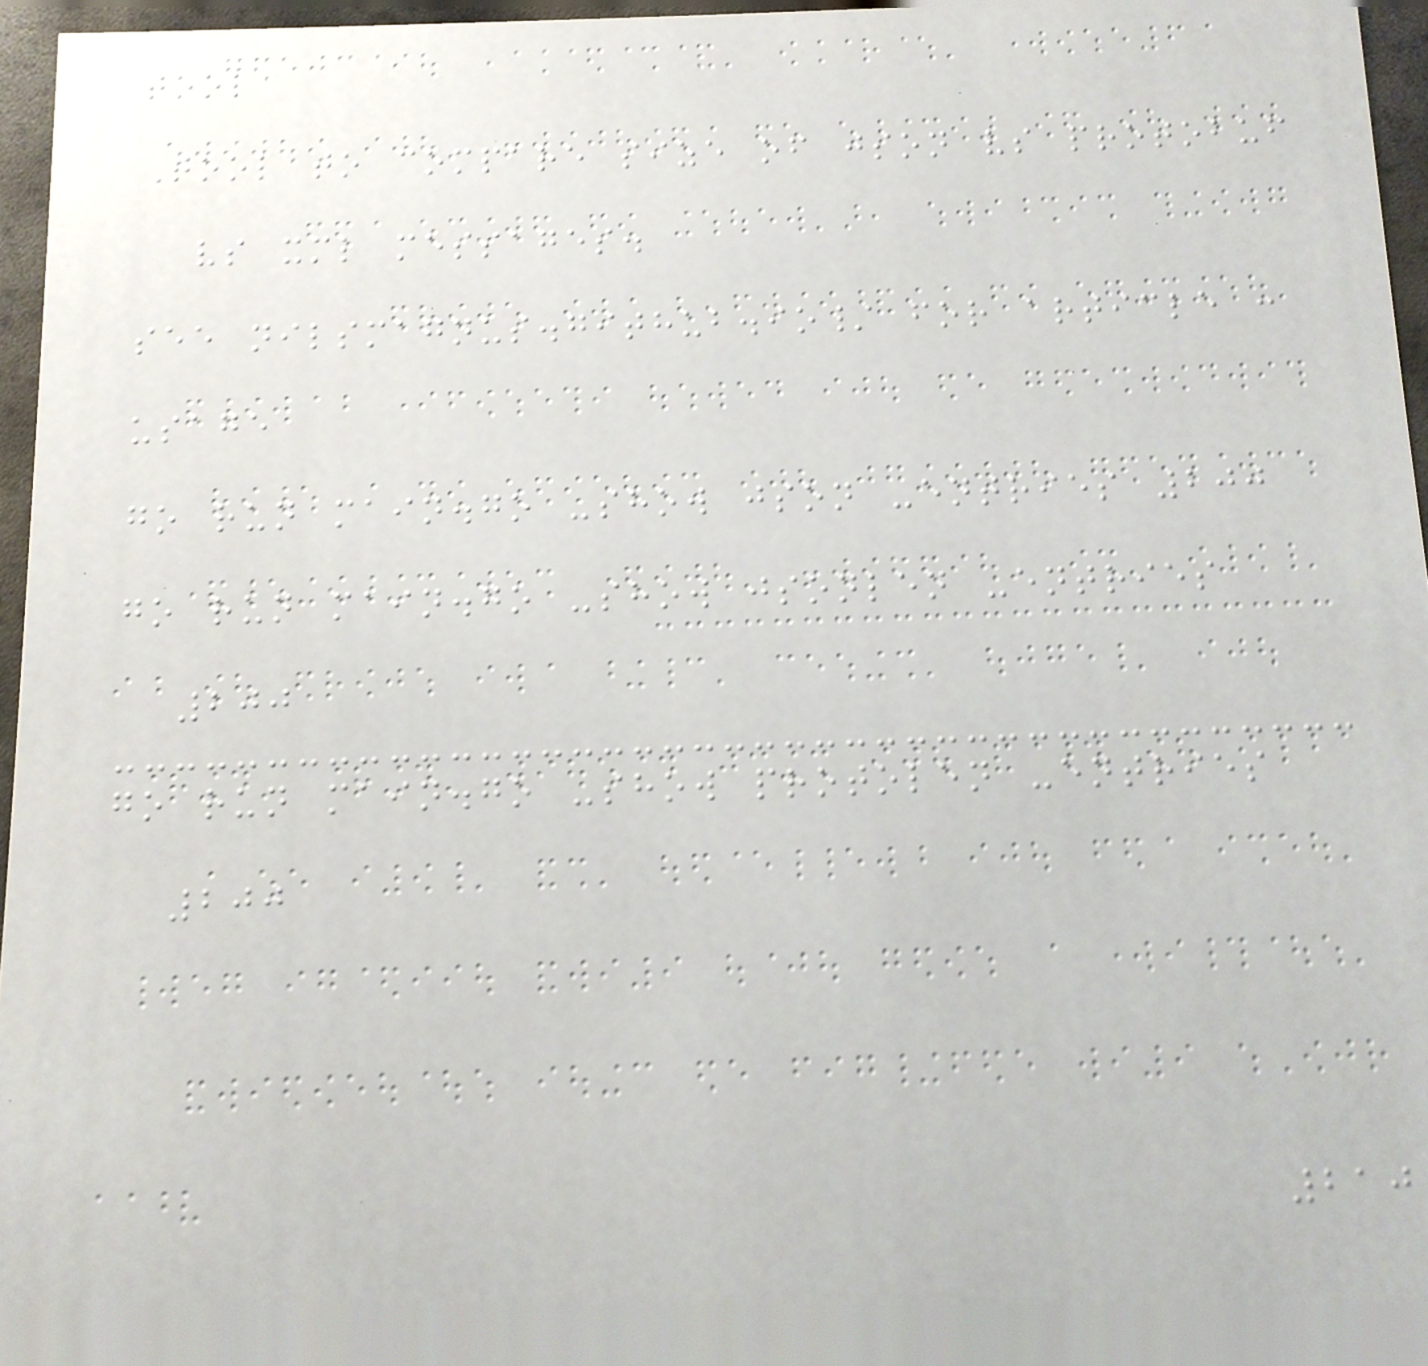tool
Tool to compare size of json vs protobuf
vs xml messages.
see nilsmagnus.github.io/ for article :
usage
go run main.go -show json -entries 200
go run main.go -show jsonlen -entries
200
go run main.go -show protolen -entries
200
210
